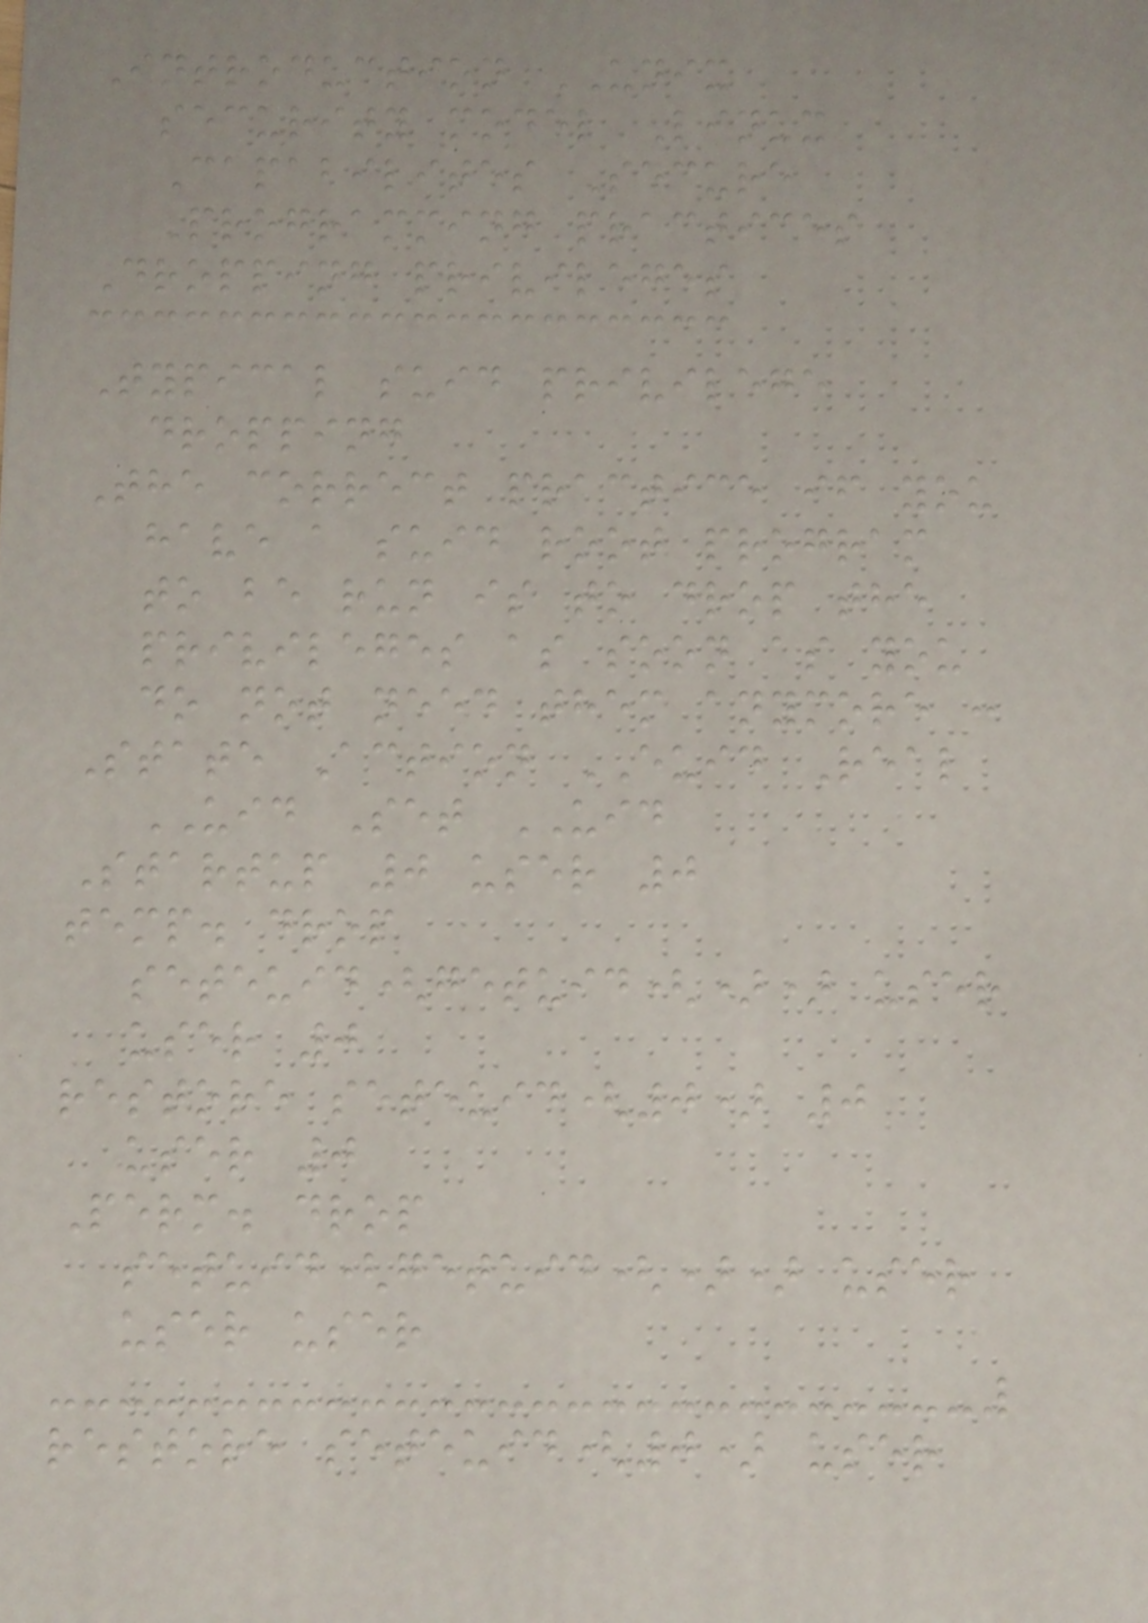Introduction UNIX
security model Linux
Capabilites Secure
Programming practices
Dropping privileges
Typical suid privilege
dropping
The correct practice if you
have a suid root program
to be run is to drop the
privileges as soon as you
do not need them anymore :
State Action EUID Real
UID Set UID
Startup 0 user 0
temp. drop
seteuid(getuid()) user
user 0
restore seteuid(0) 0
user 0
Perm. drop
setuid(getuid()) user
user user
restore seteuid(0) user
